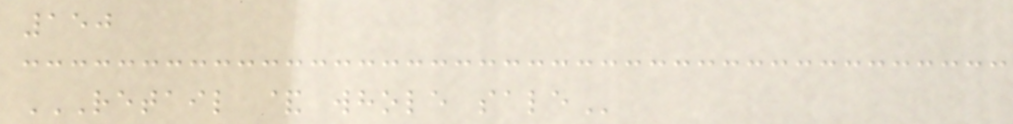150
RETAIL & WHOLE SALE
